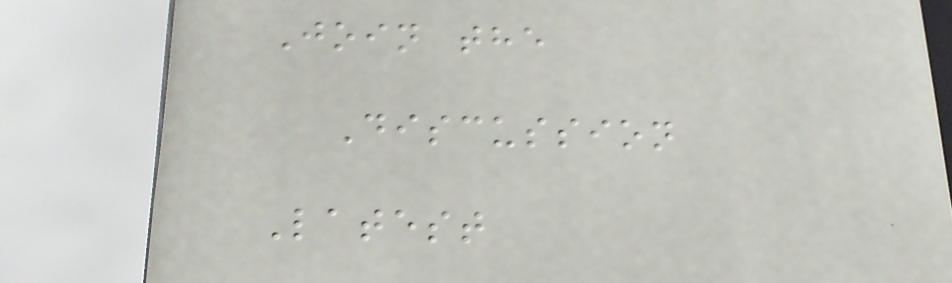Join the
Discussion
Latest
